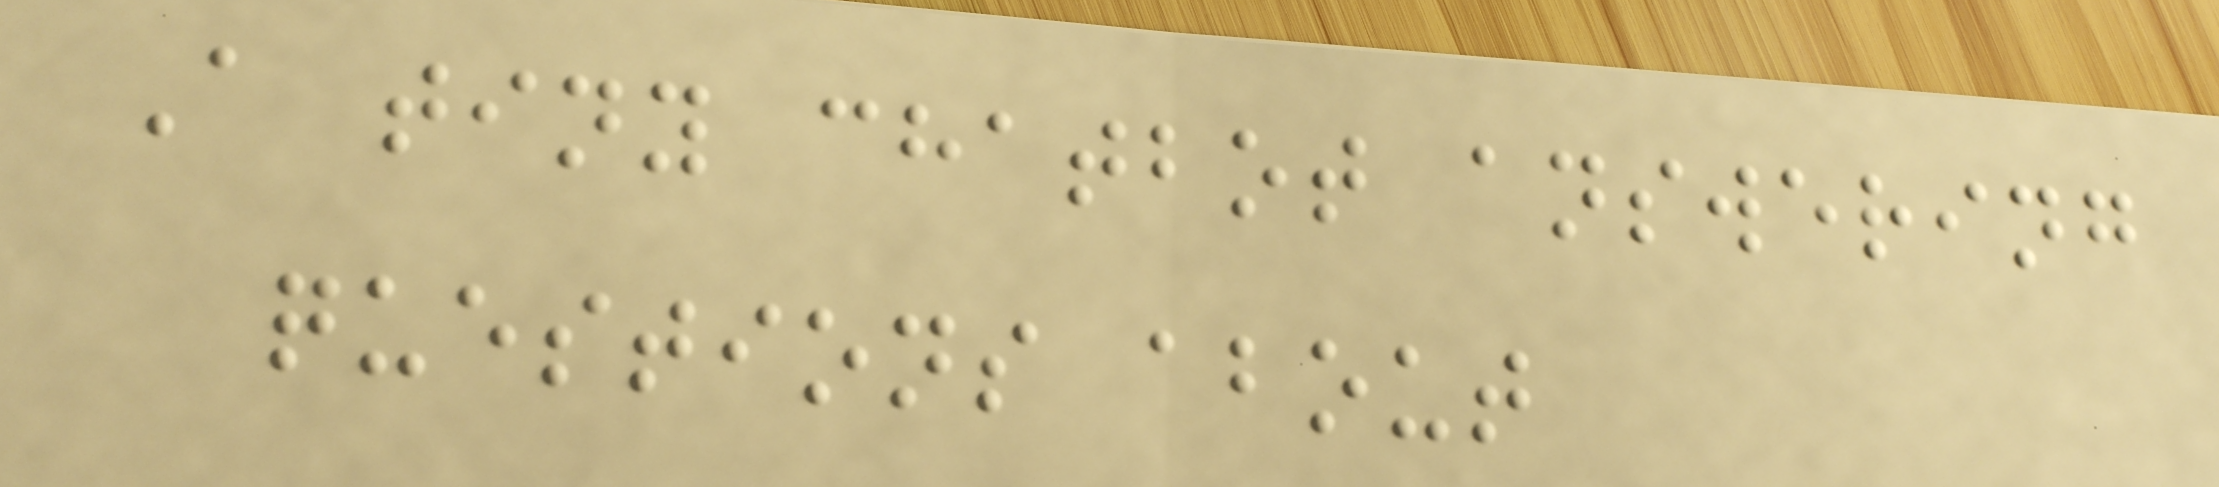A tiny chatbot answering
questions about
